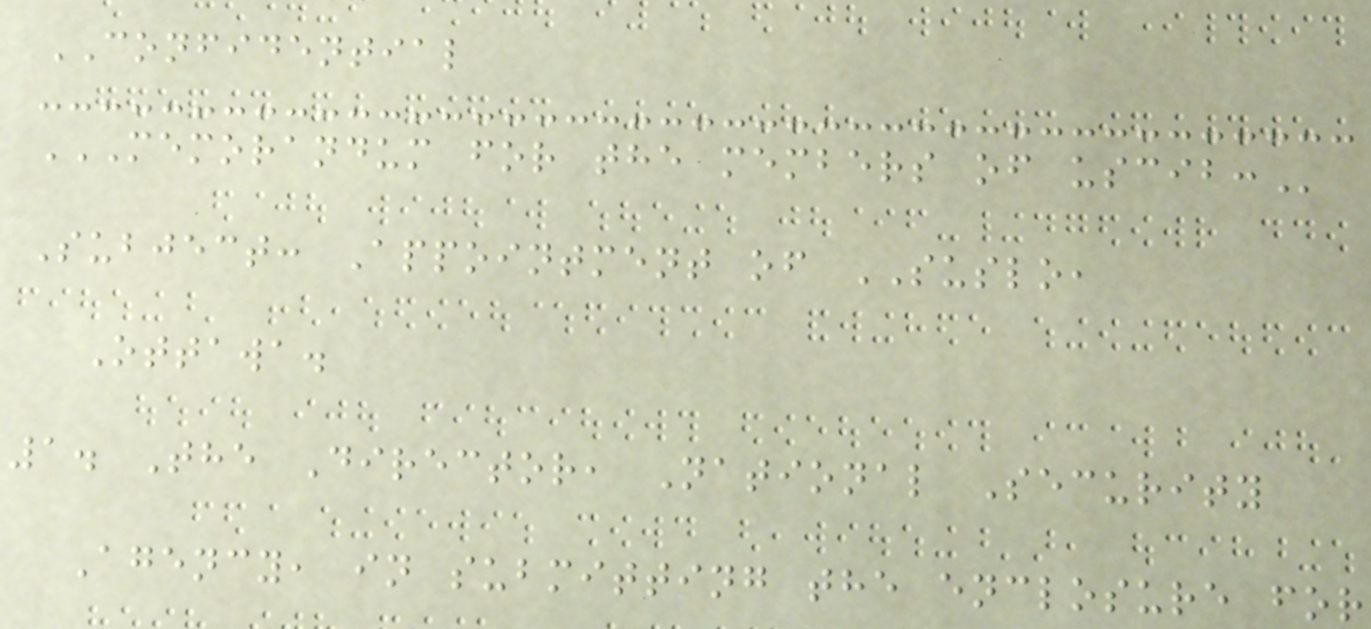CONFIDENTIAL
MEMORANDUM FOR THE MEMBERS OF USCIB:
Subject: Appointment of SUSLO,
Ottawa.
1. The Director, National Security
Agency, in submitting the enclosure for
